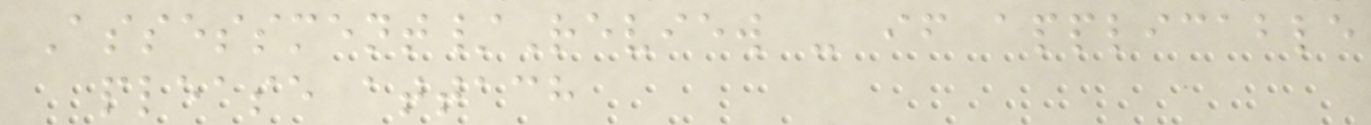Assessment/Review - if applicable
please attach
